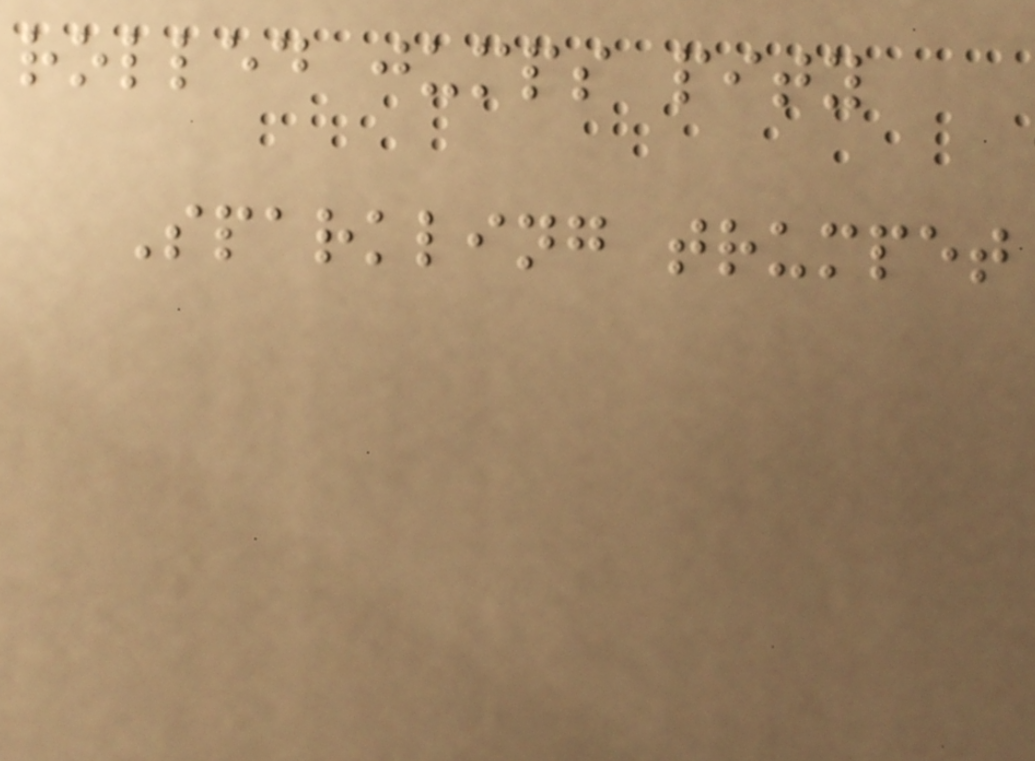rolled jumps pity
Sparkling trumpet
